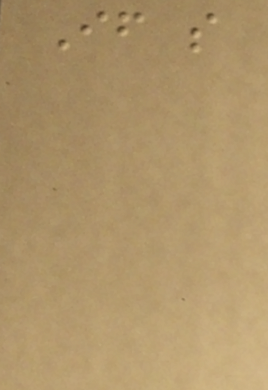If so
